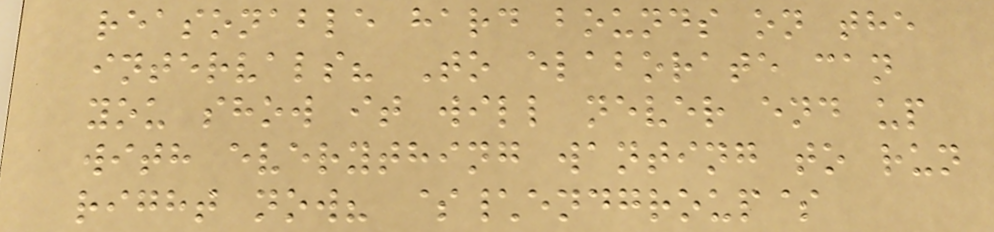reasonable hard bounds on the
intervals? To elaborate can
you show it will never end up
with everything wanting to run
right now? $\endgroup$
